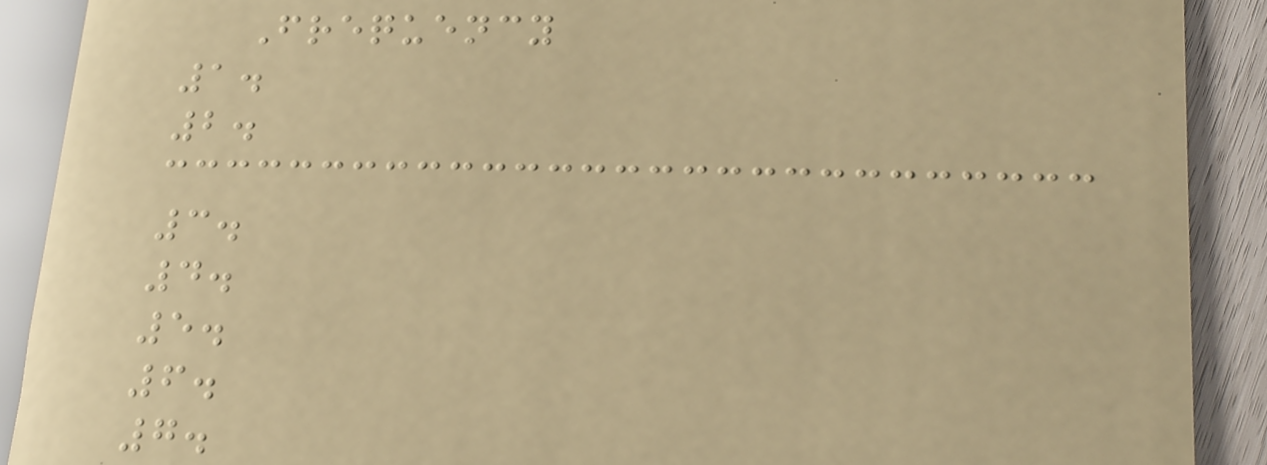Frequency
1.
2.
3.
4.
5.
6.
7.
